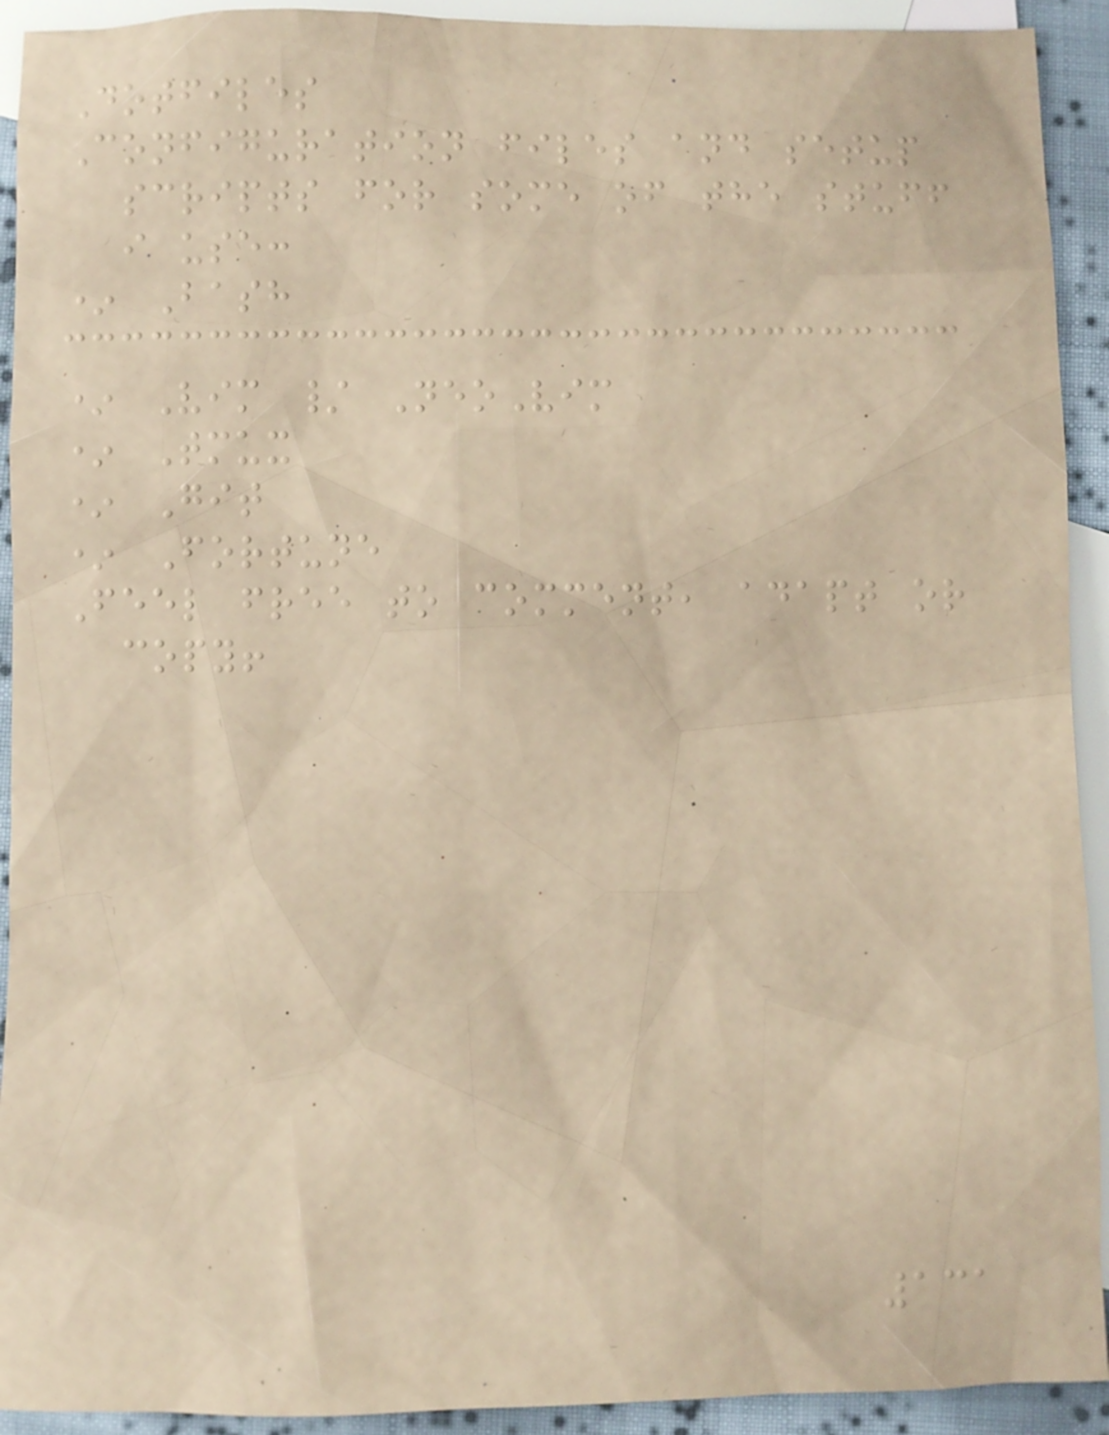Dotfiles
Configuration files and setup
scripts for some of the stuff
i use:
* Bash
* Vim / NeoVim
* Tmux
* Git
* Fortune
Feel free to comment, adapt or
copy!
131
